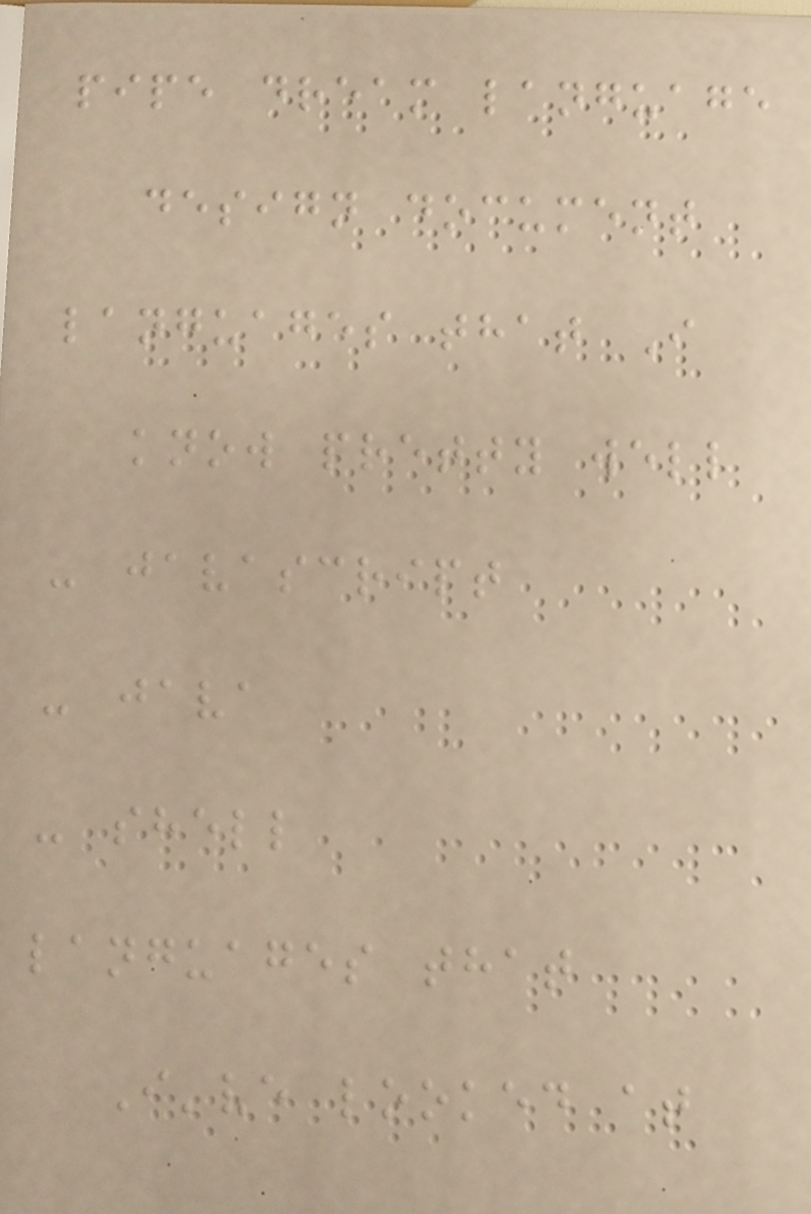pipe dream language
design document
languages that I
know pretty well
- javascript
- java
- shell
languages that
I've looked at
